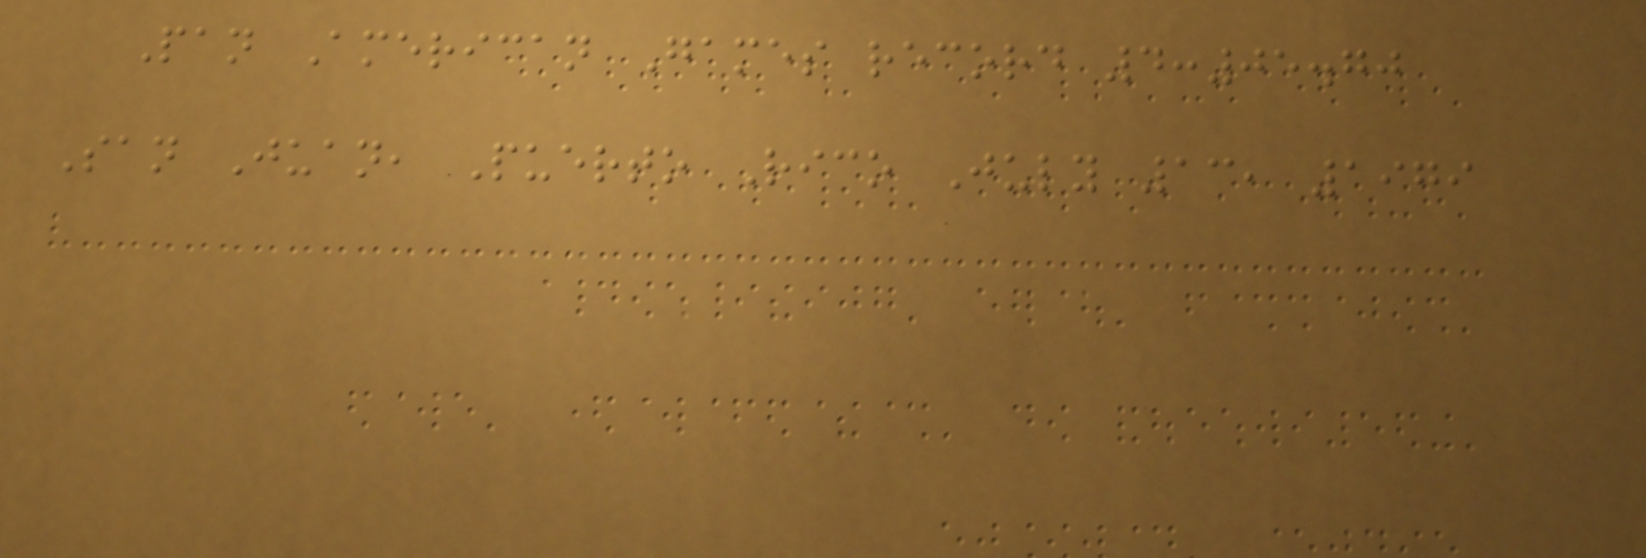Pan American Games record 4:05.70
San Juan, Puerto Rico July 13, 1979
